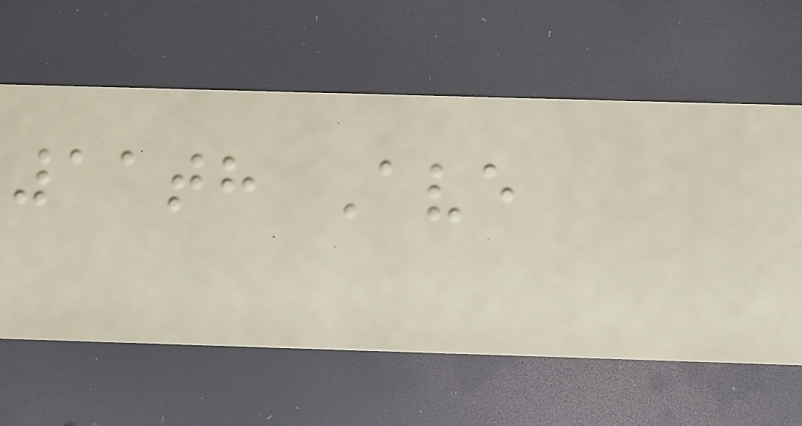11th Ave
